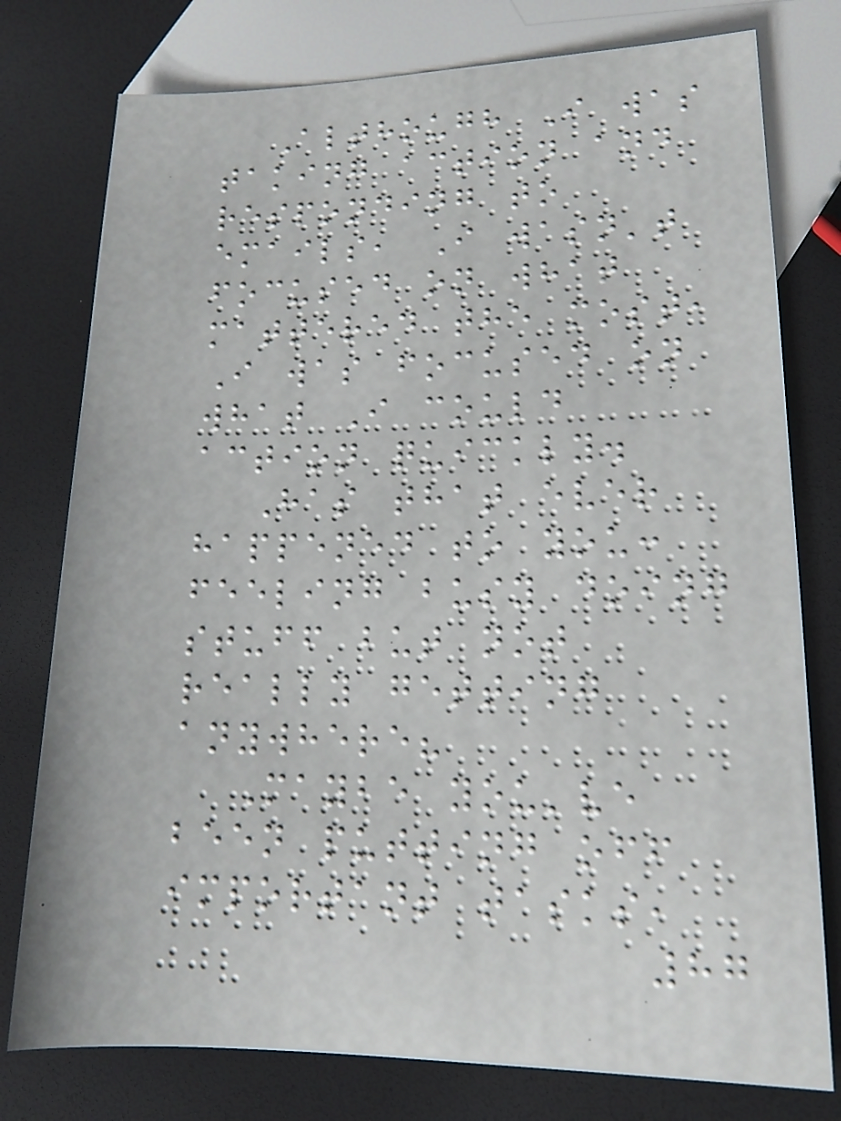Although I was
taking action and
responding to
emails, I wasn't
focused on what
mattered the most,
I was focused on
what I could
action quickly.
Has that ever
happened to you:
feeling busy doing
stuff but not
really getting
anywhere?
Maybe you've
been putting off
important tasks,
87
